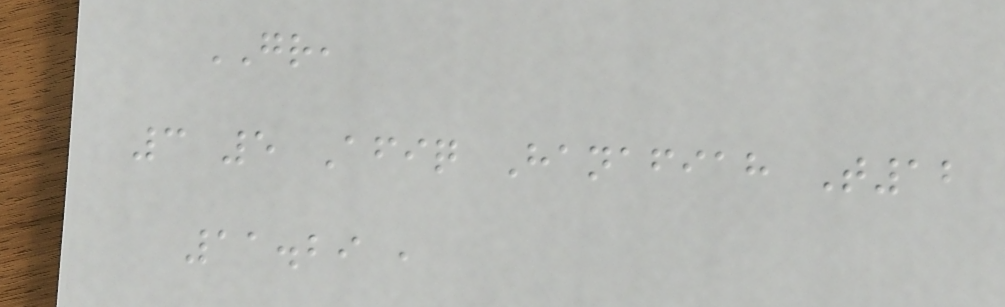GR,
3 5 Afiq Hanafiah T12
11.29 ,
